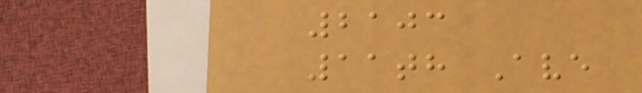2103
11th Ave
